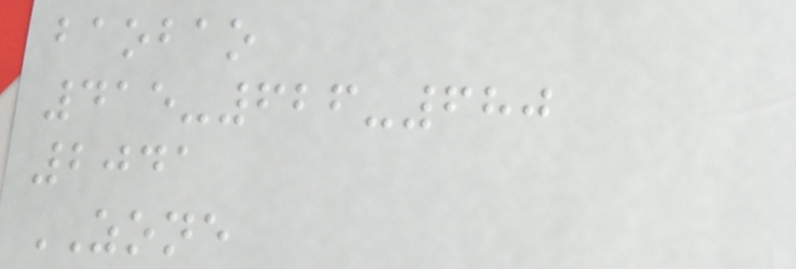baobao
415-626-680
2041
ZONE
